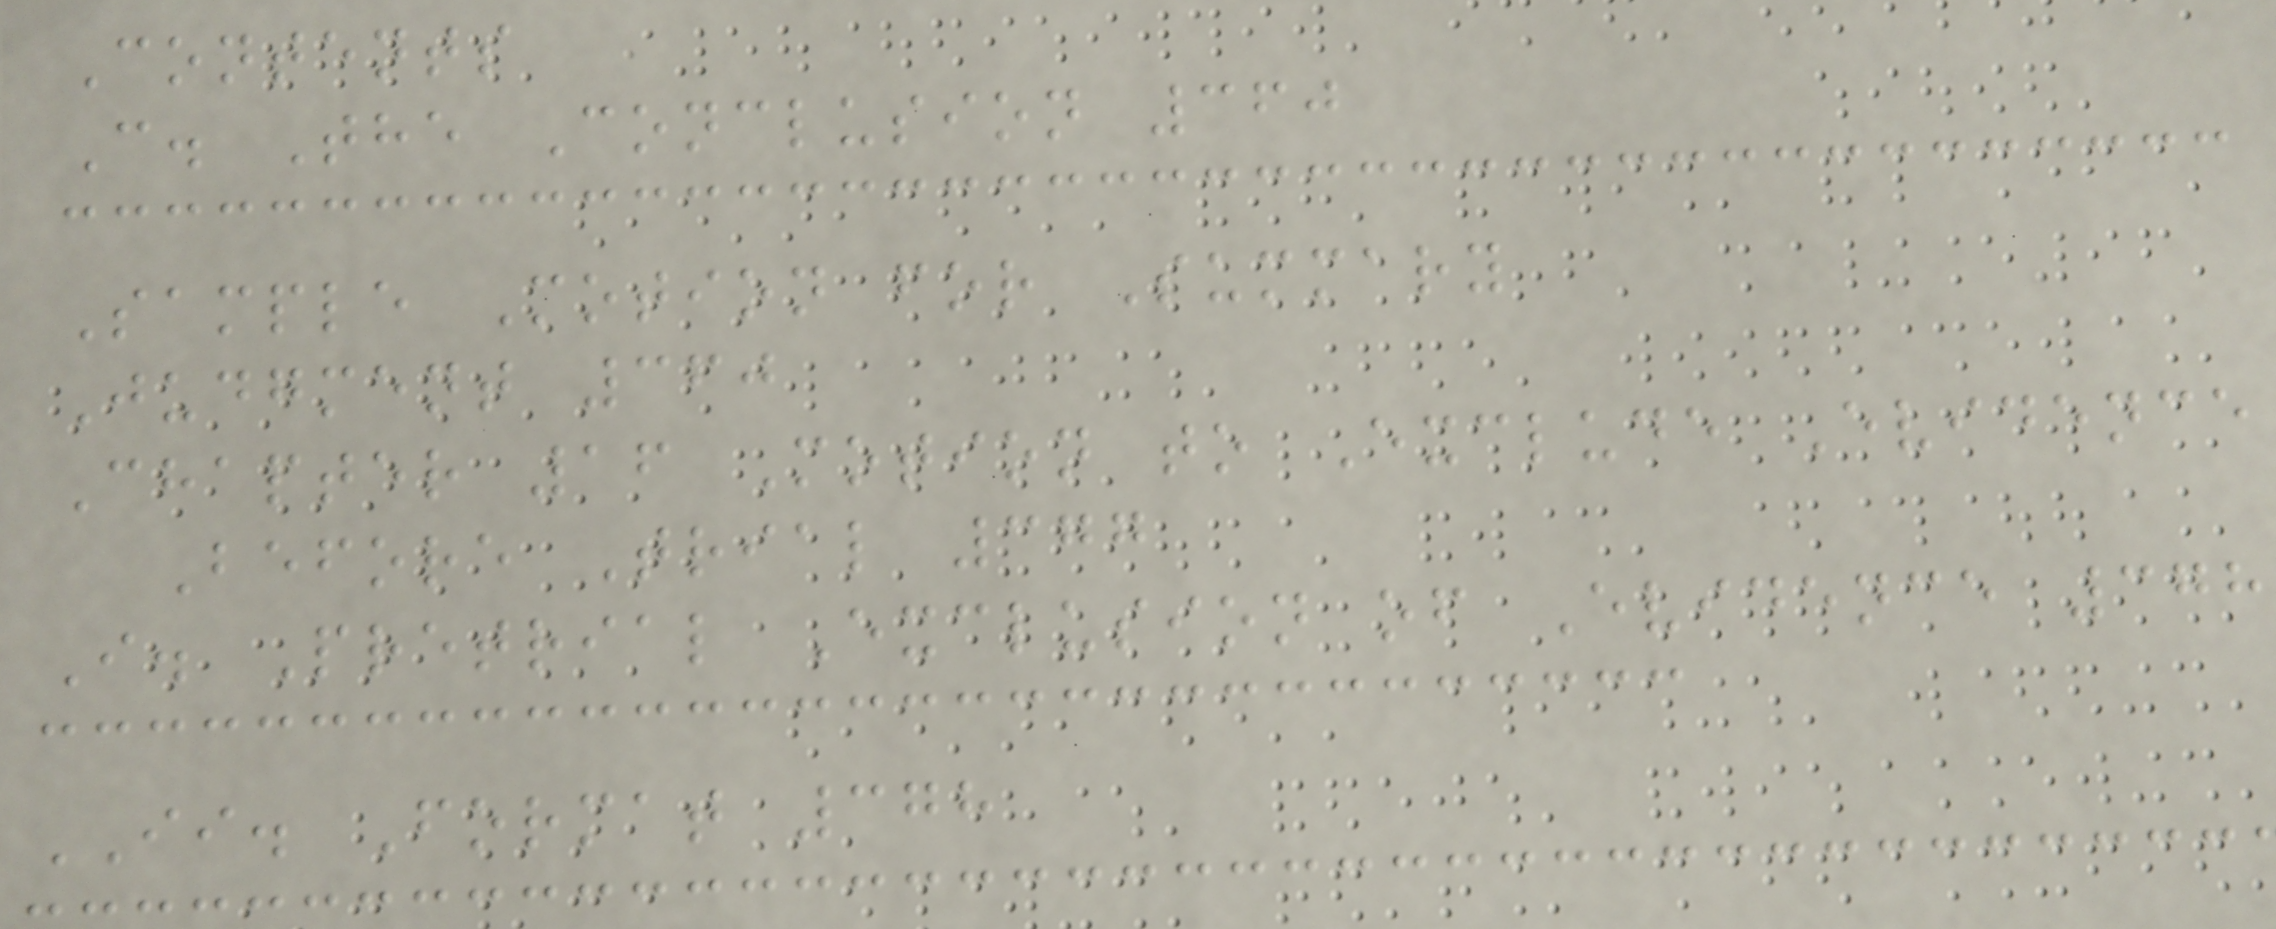Contents
C. The Conclusion 360
Sample Motion for Summary
Judgment 360
Chapter 16 Motion to Exclude Evidence
Before Trial 377
I. Pretrial Exclusion of Evidence 378
II. Format 378
